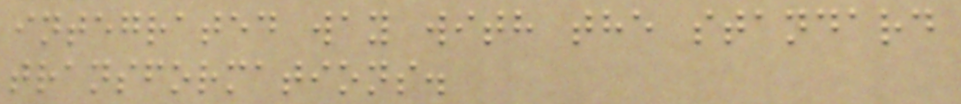integrated way with the standard
transformations.
